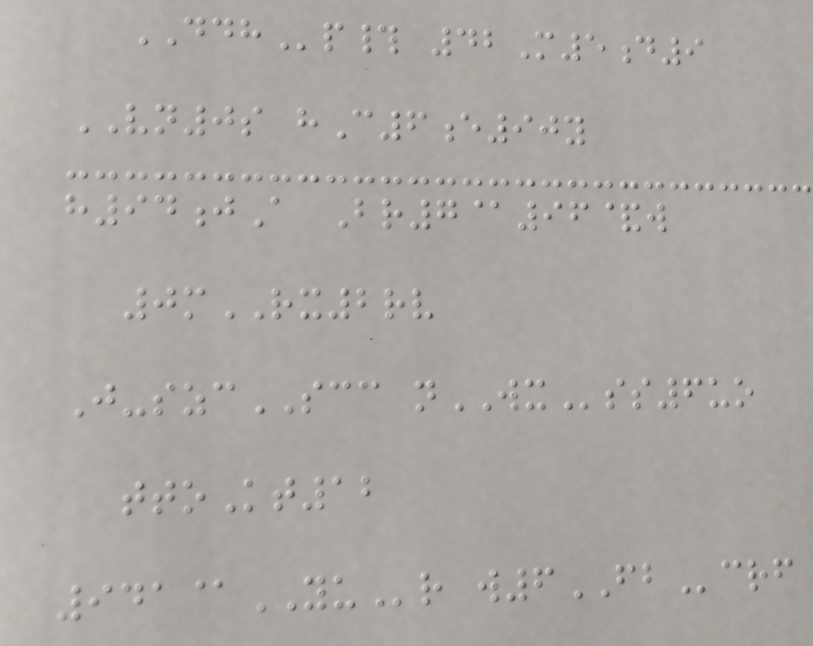DDHp# 42M5d9
VN0s hC6e90y
h94jA Br7@96&w
0mRX2rv
J-szcSCC nWXss6uo
ttoKt12
941@YUr w6FBcrf
